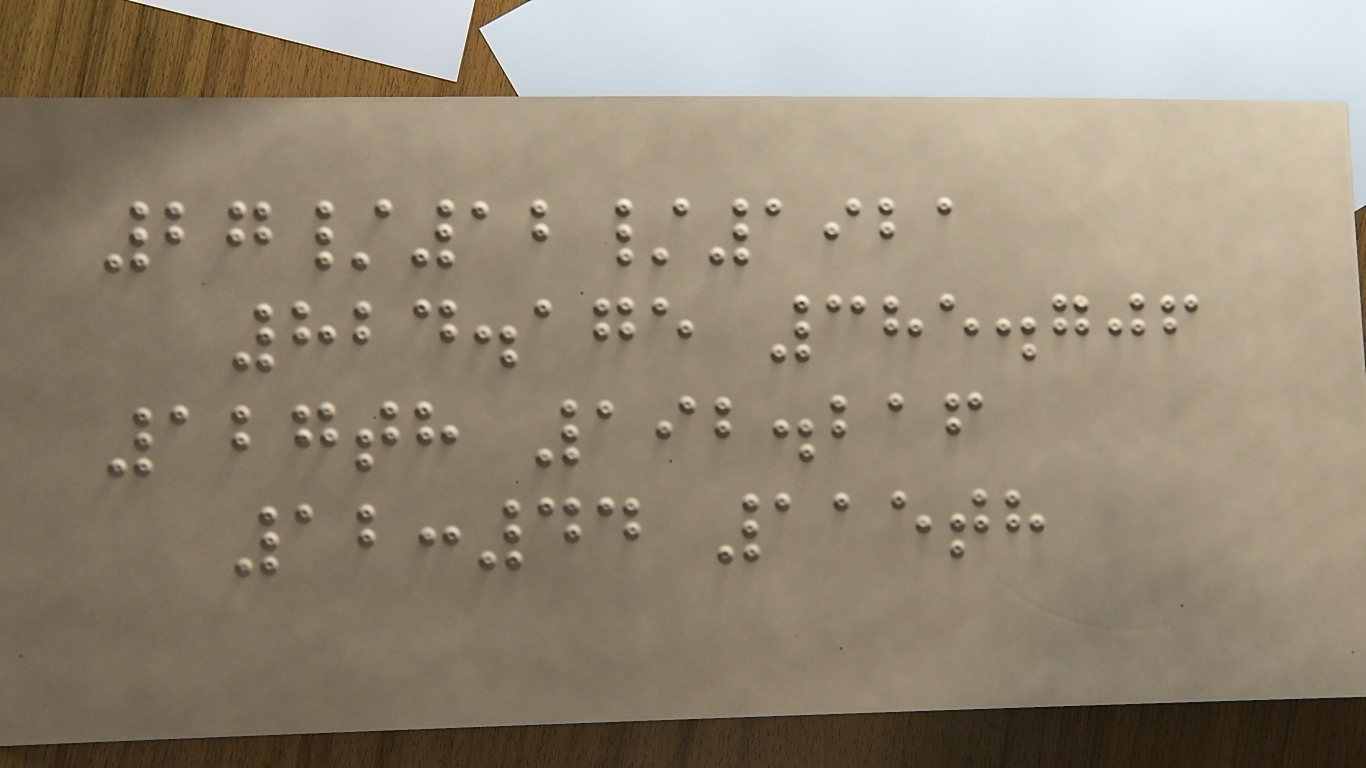27/12/1921
824.175 385.706
127th 192.216
12:44 115th
